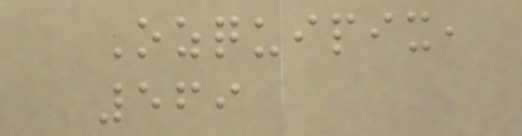Ozquipix,
569
